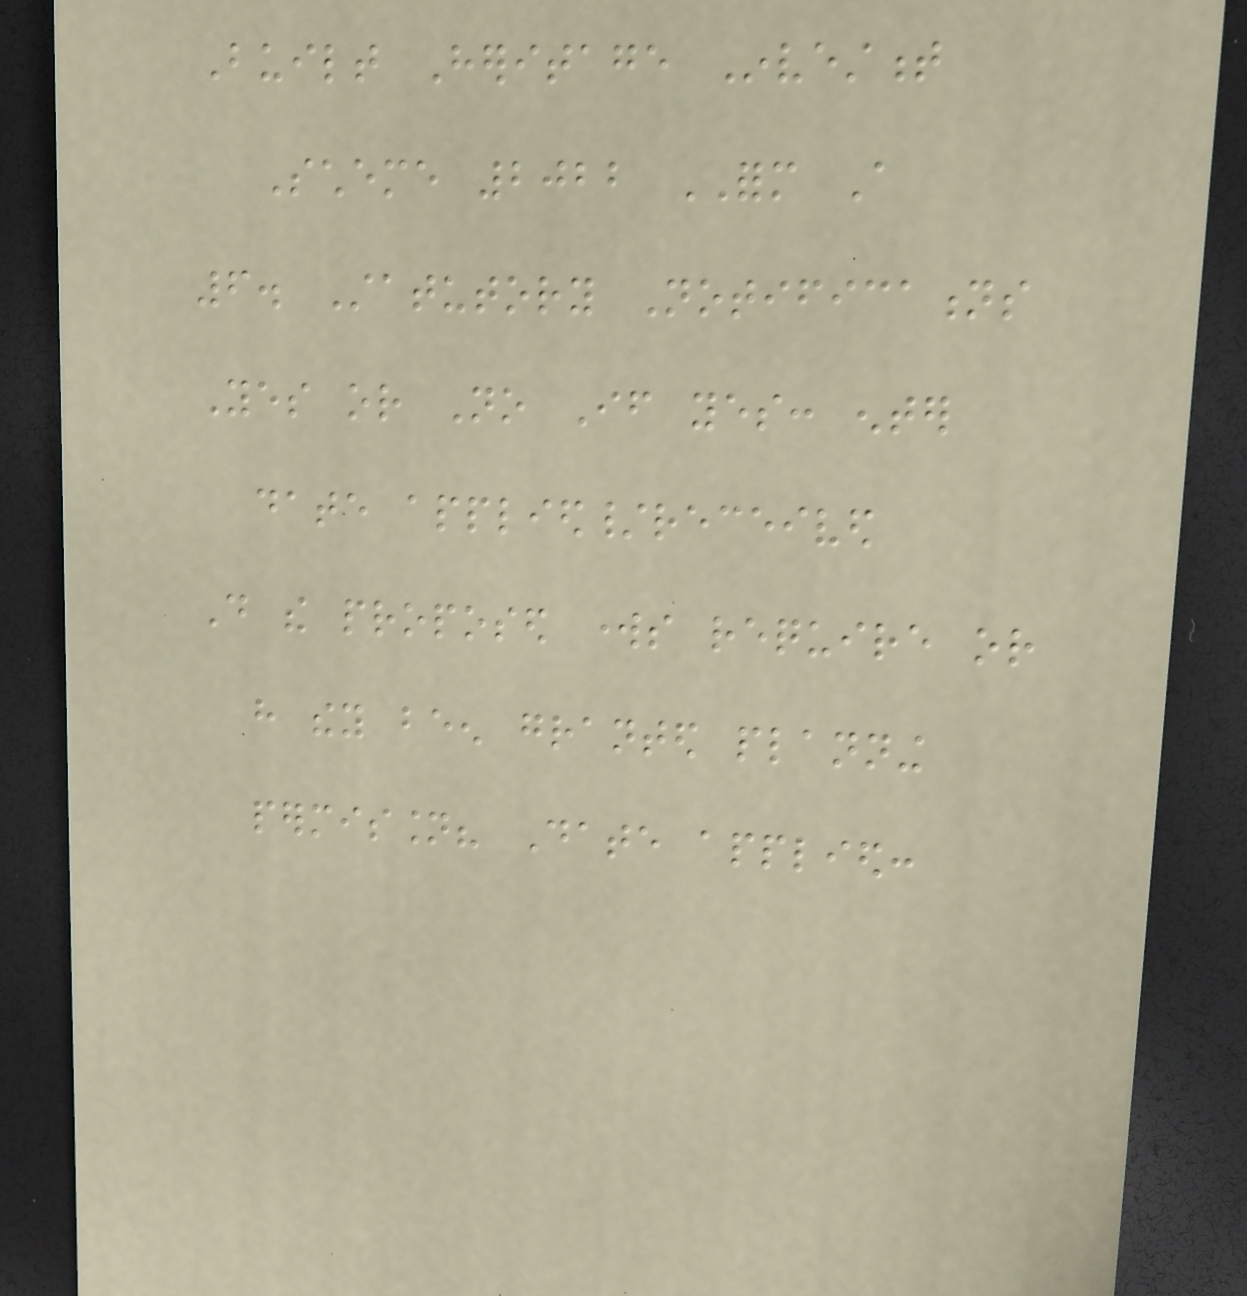Built Heritage Investment
Scheme 2022 FORM A
6. Statutory Notifications
Yes or No If yes: enter
date applied/received
Do the proposed works require or
have they been granted planning
permission? Date applied:
